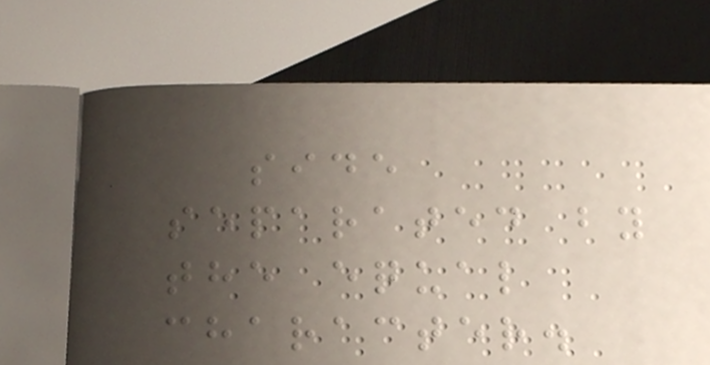side
separated by
the equal
character.
